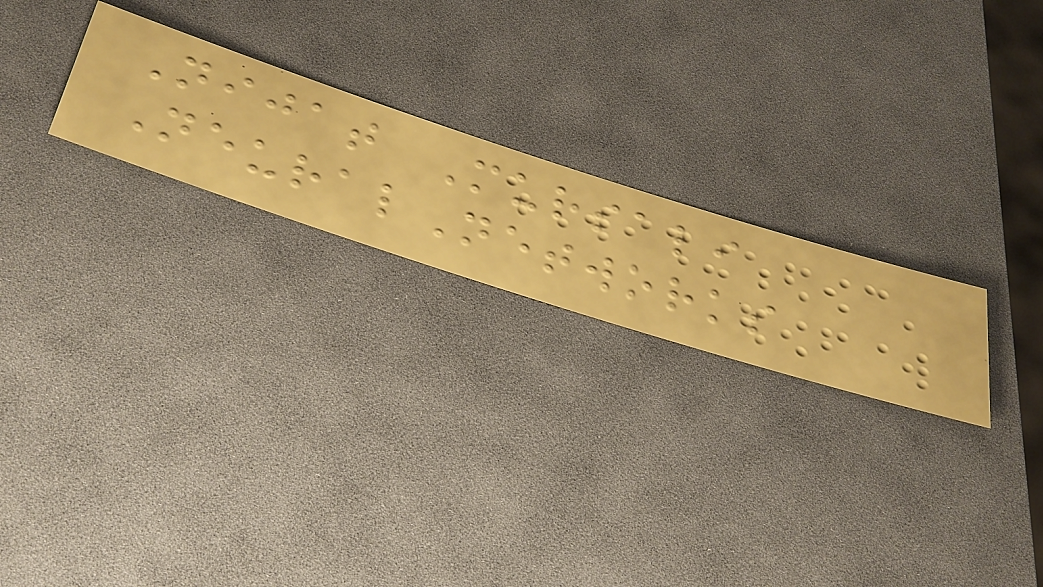Nijat Mursali
NeuralNetworks
